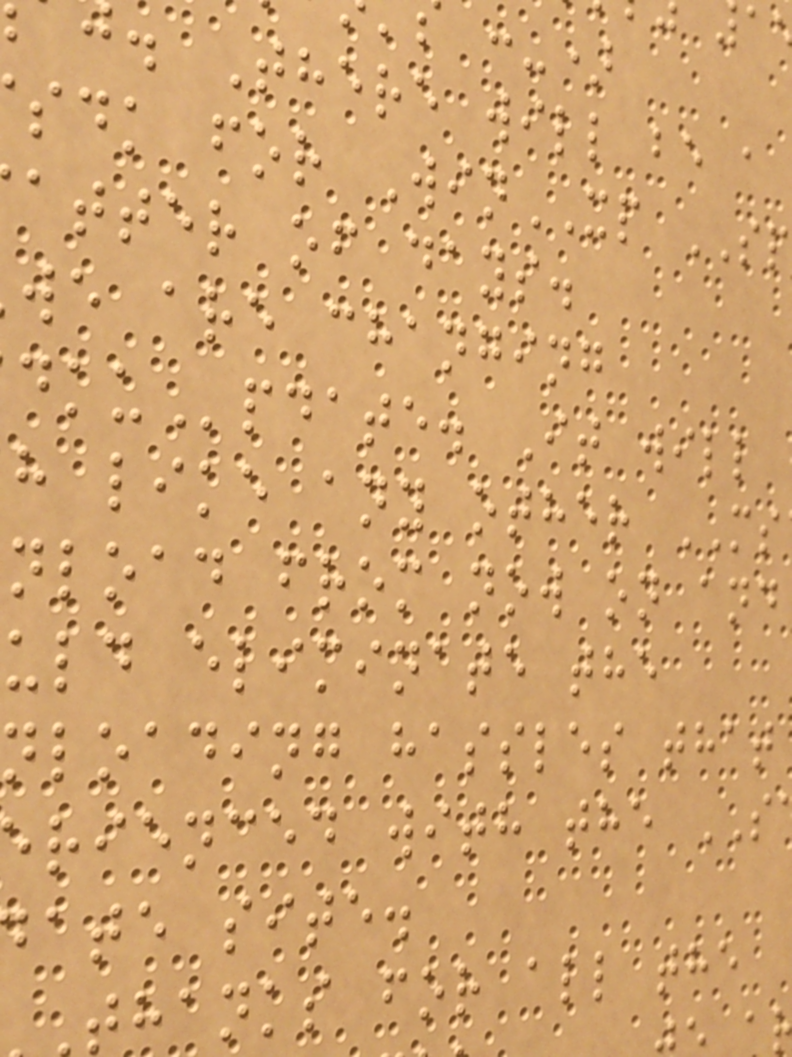. There will be a
sdk for WinXP SP
atter of days.
we are changing
pdate. It will
h like any other MS
nload from now on and
uld eliminate the
nloading hassles that
rienced with the
ate site.
thanks for all the
